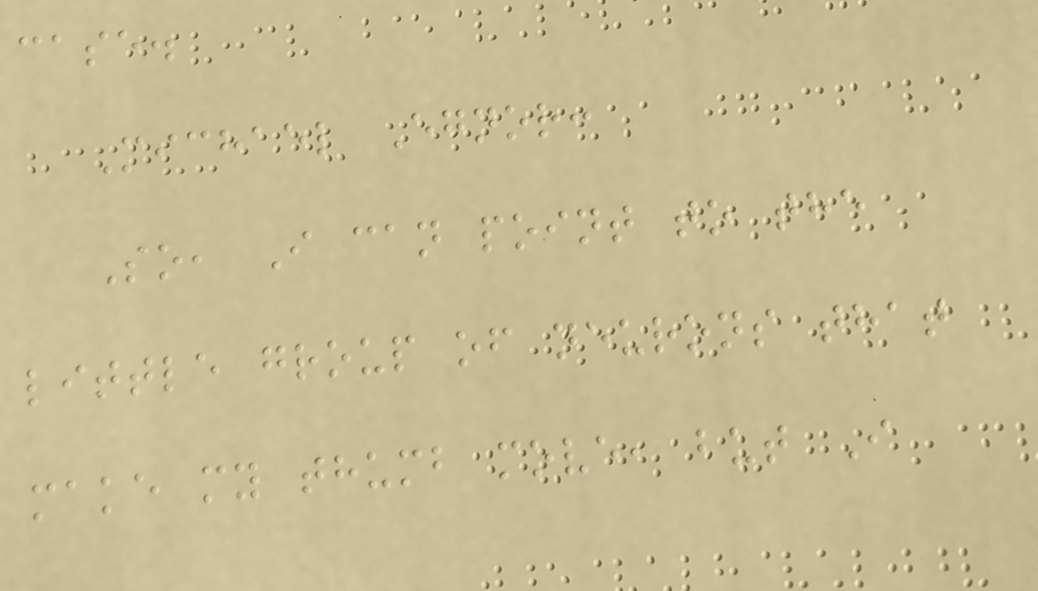case.
Michael Egnor:
So, I can point to the
little group of neurons that
make my thumb move, but I
